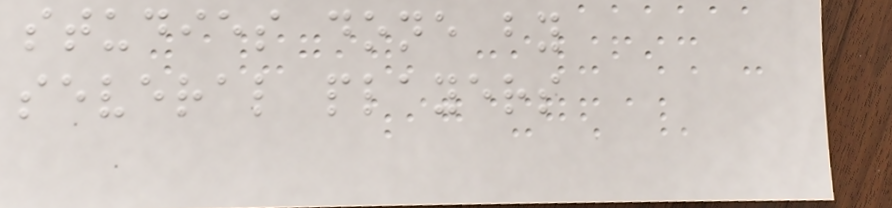studies done by
several players
